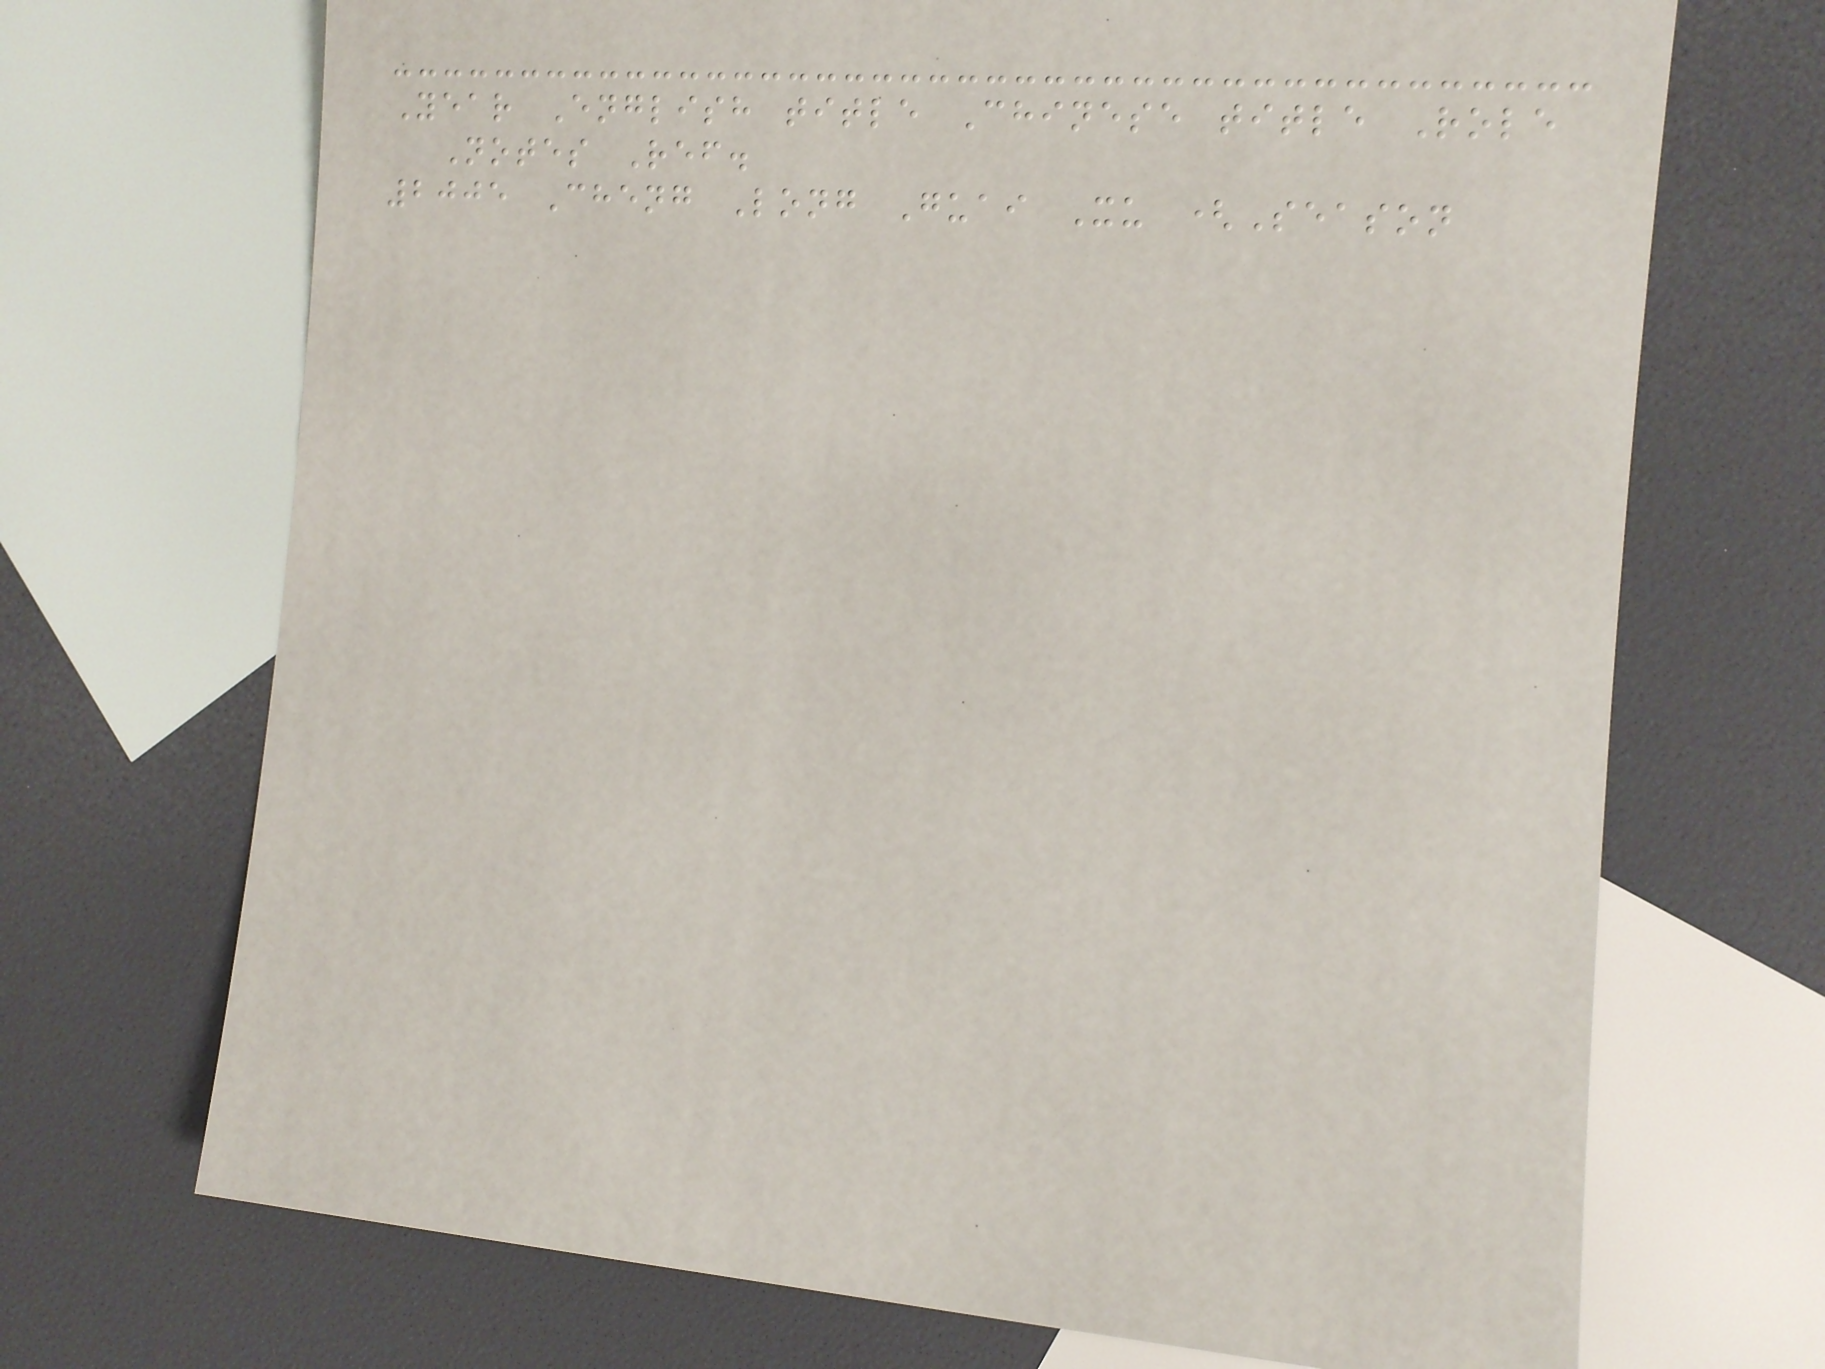Year English title Chinese title Role
Notes Ref.
2005 Cheng Long Guai Xu (Season
